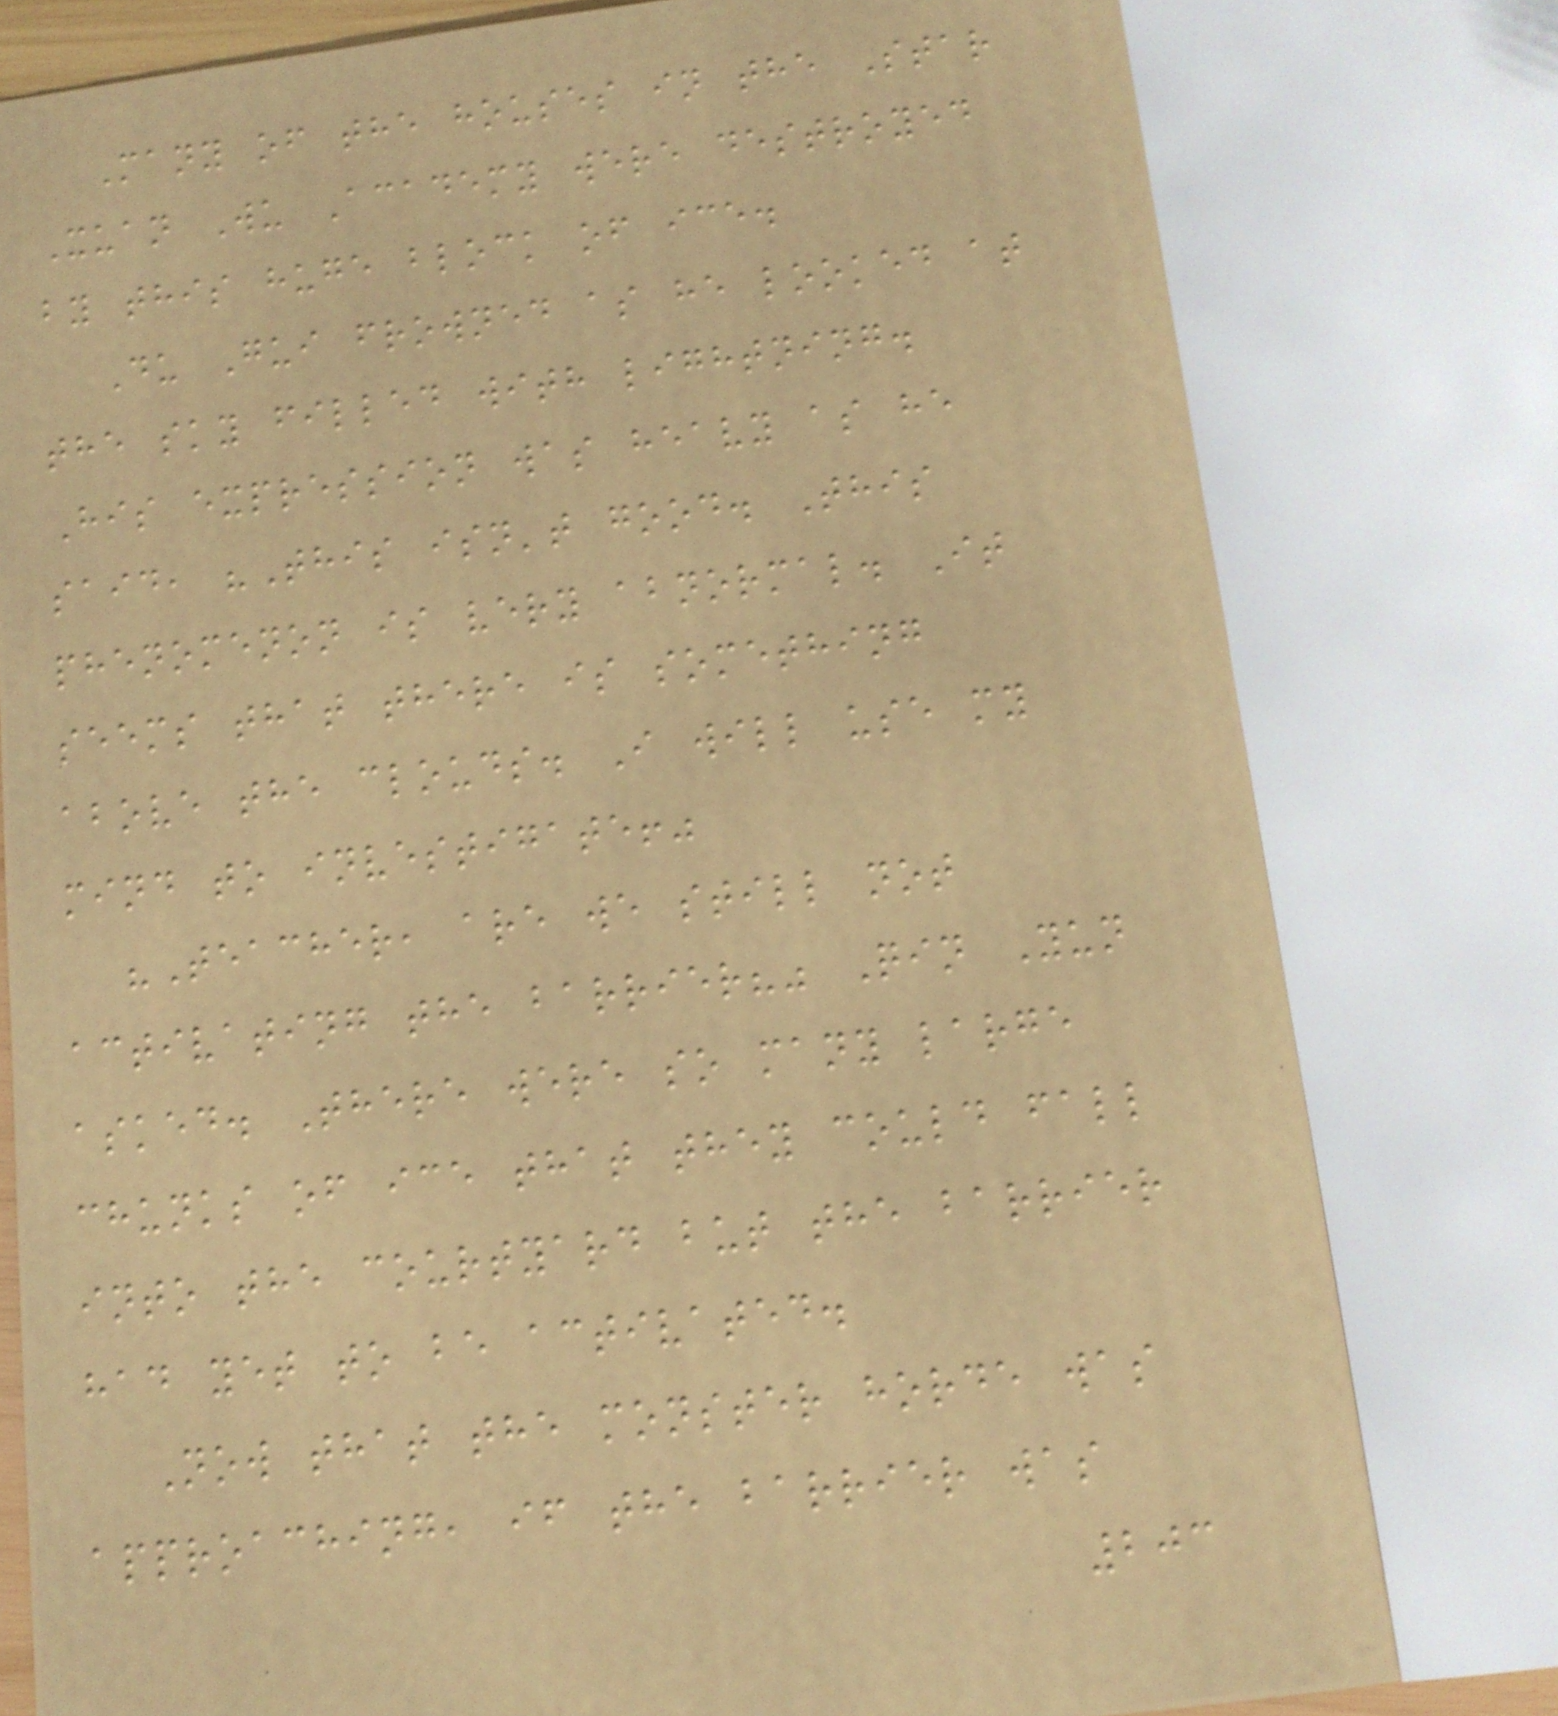Many of the houses in the Star
Xuan Wu Academy were destroyed
by this huge block of ice.
Du Gui frowned as he looked at
the sky filled with lightning.
His expression was heavy as he
said, "This isn't good. This
phenomenon is very abnormal. It
seems that there is something
above the clouds. I will use my
mind to investigate!"
"Teacher, are we still not
activating the barrier?" Qin Yun
asked. There were so many large
chunks of ice that they could fall
into the courtyard but the barrier
had yet to be activated.
Now that the monster horde was
approaching, if the barrier was
203
